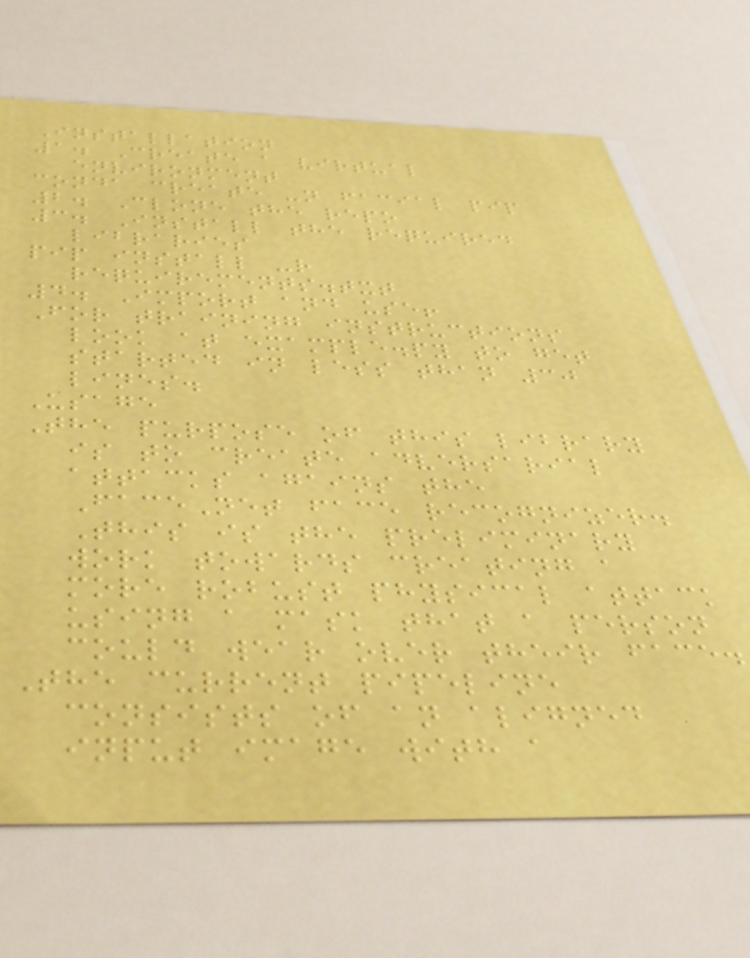Installation
1. Create a virtual
environment
conda create -n facial pip
2. Clone the repo
3. Install the required
libraries
pip install -r
requirements.txt
4. Import and use!
For training instructions
look at example.py to get
started in less than 30
lines.
Usage
The purpose of this library
is to create adversarial
attacks agains the
FaceNet face recognizer.
This is the preliminary
work towards creating a
more robust physical attack
using a mask that a person
could wear over their face.
The current pipeline
consists of an aligned
input image with a
